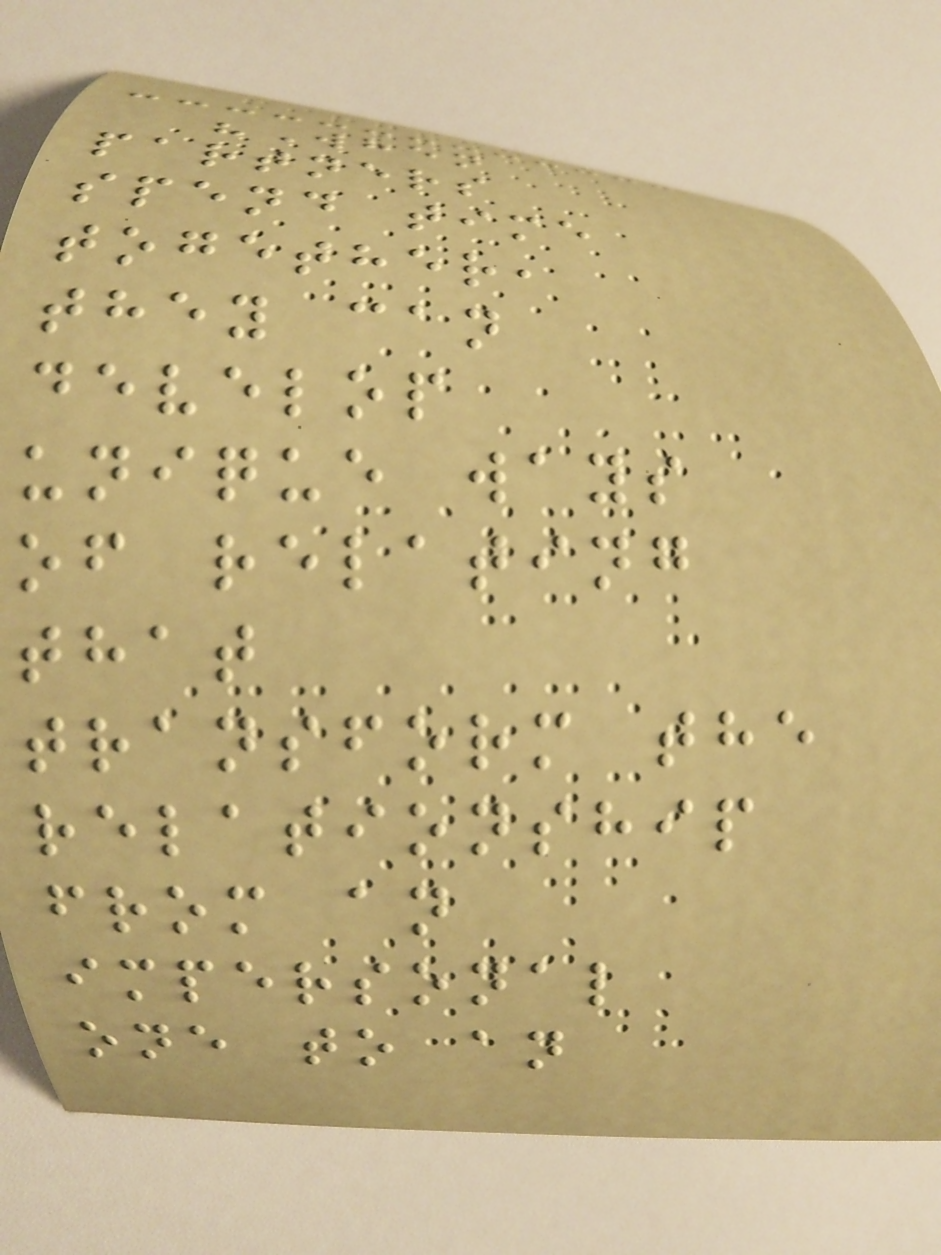"When
partners
spend time
together,
they can
develop
unique ways
of relating
that
transform the
relationship
from an
impersonal
one to an
